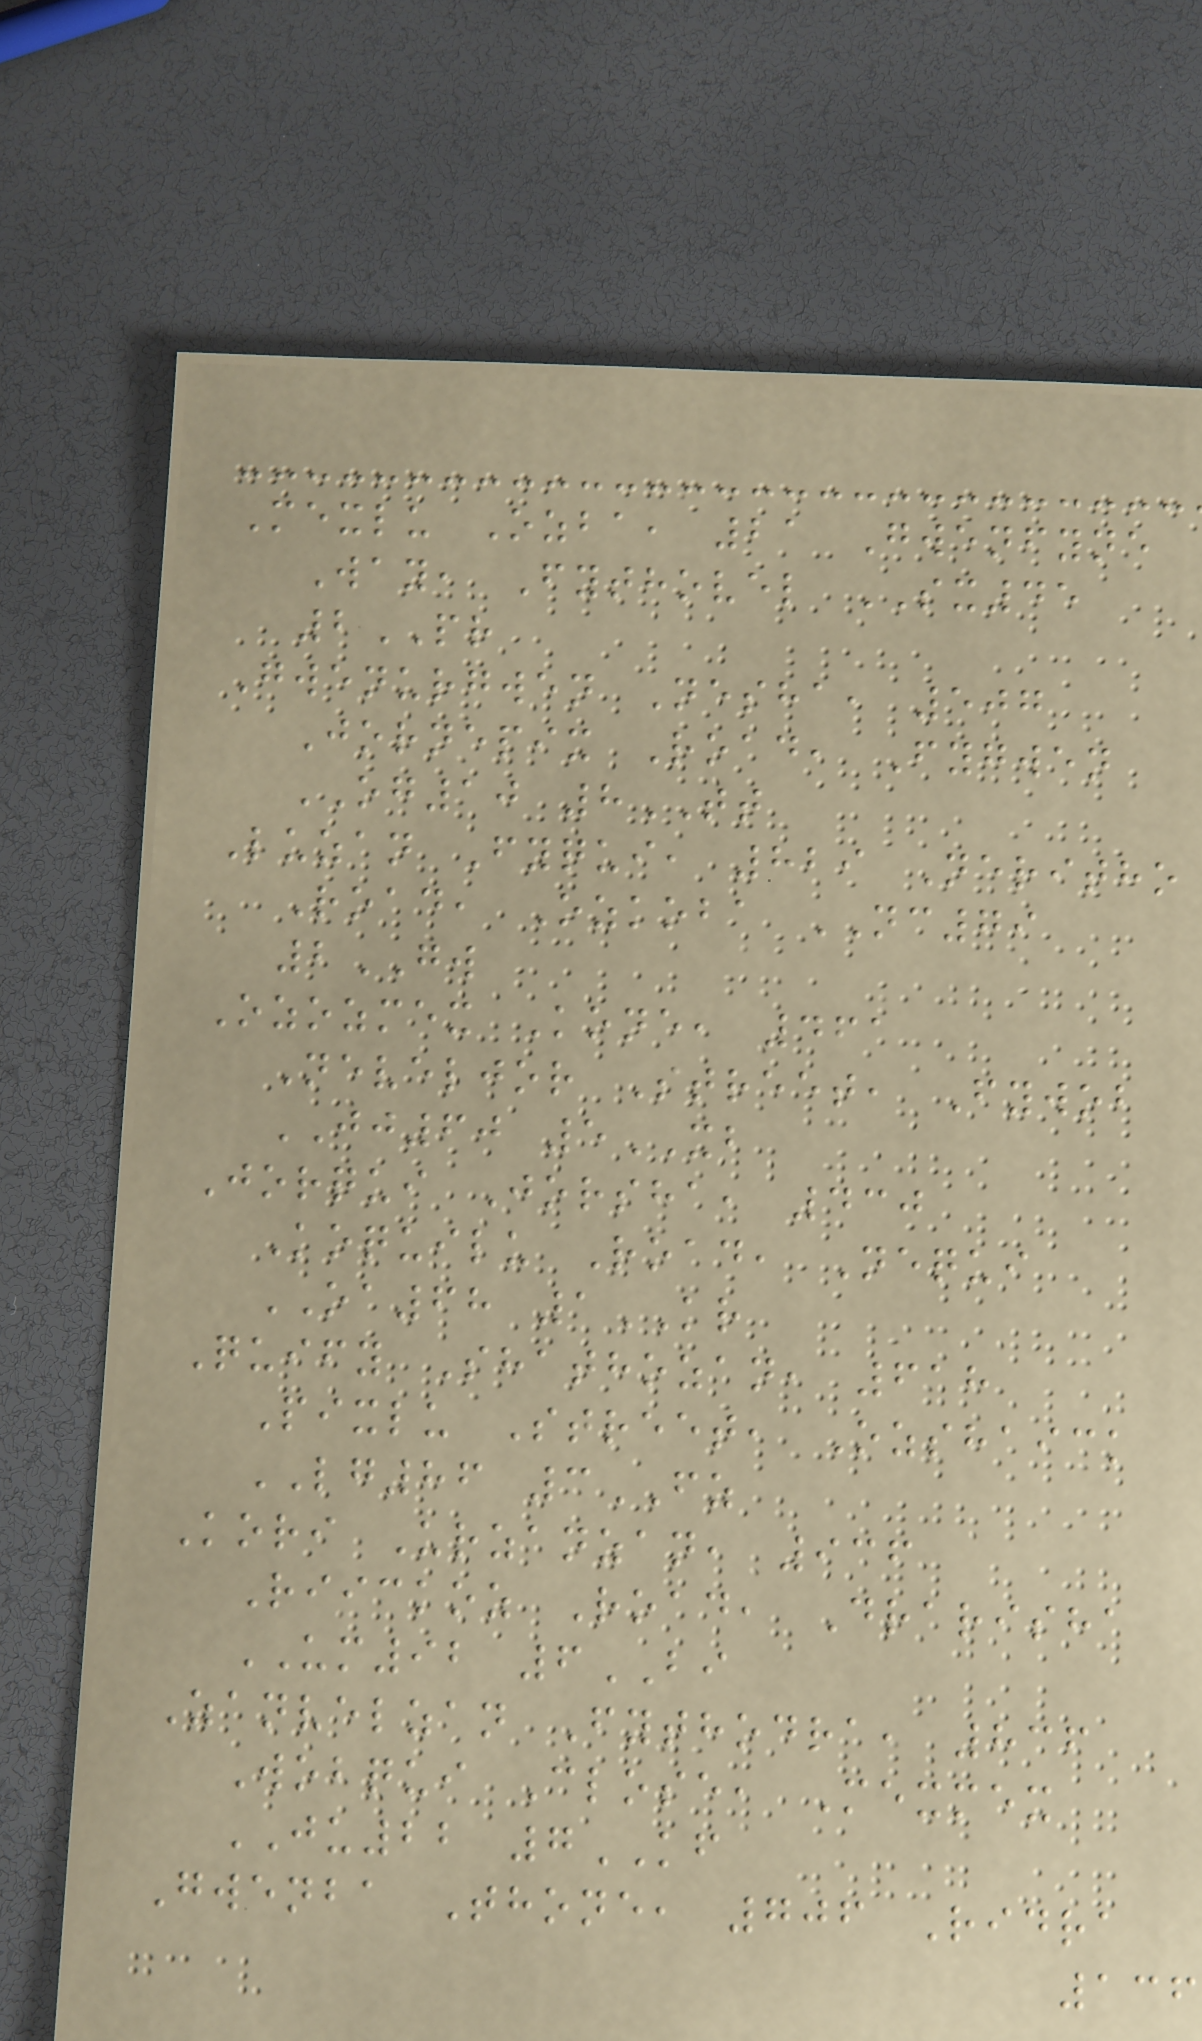Mexlu Ozba, 21 Gwenfyne
Way, Fythovel SX45
2PR
Gwenurgwen Nesha, 507
Jornepix Road, Fygwen
OG10 8TT
Luzan Fyqui, 829 Neritho
Road, Ozkoba NC79
2GW
Ozozmex Kone, 461
Neveljor Street, Fywob
JJ60 5XB
Jorqui Jorsha, 430
Koquilu Road, Nequi
OA68 1KR
Quify Shathozan, 618
Pixlu Street, Ozshaick
LG86 3FZ
Kori Urzanzan, 936
Riickoz Road, Drarisha
UM92 6BI
Zanvelzan Fythodra, 836
Wobqui Close, Mexmex
JU22 7KF
Gwenba Thone, 706 Ridra
136
